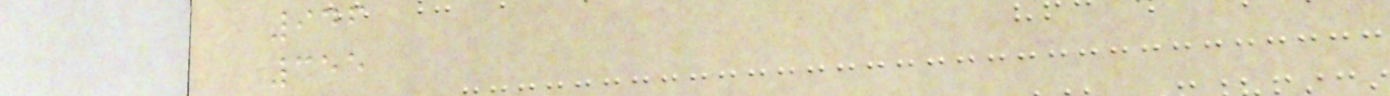946
355
